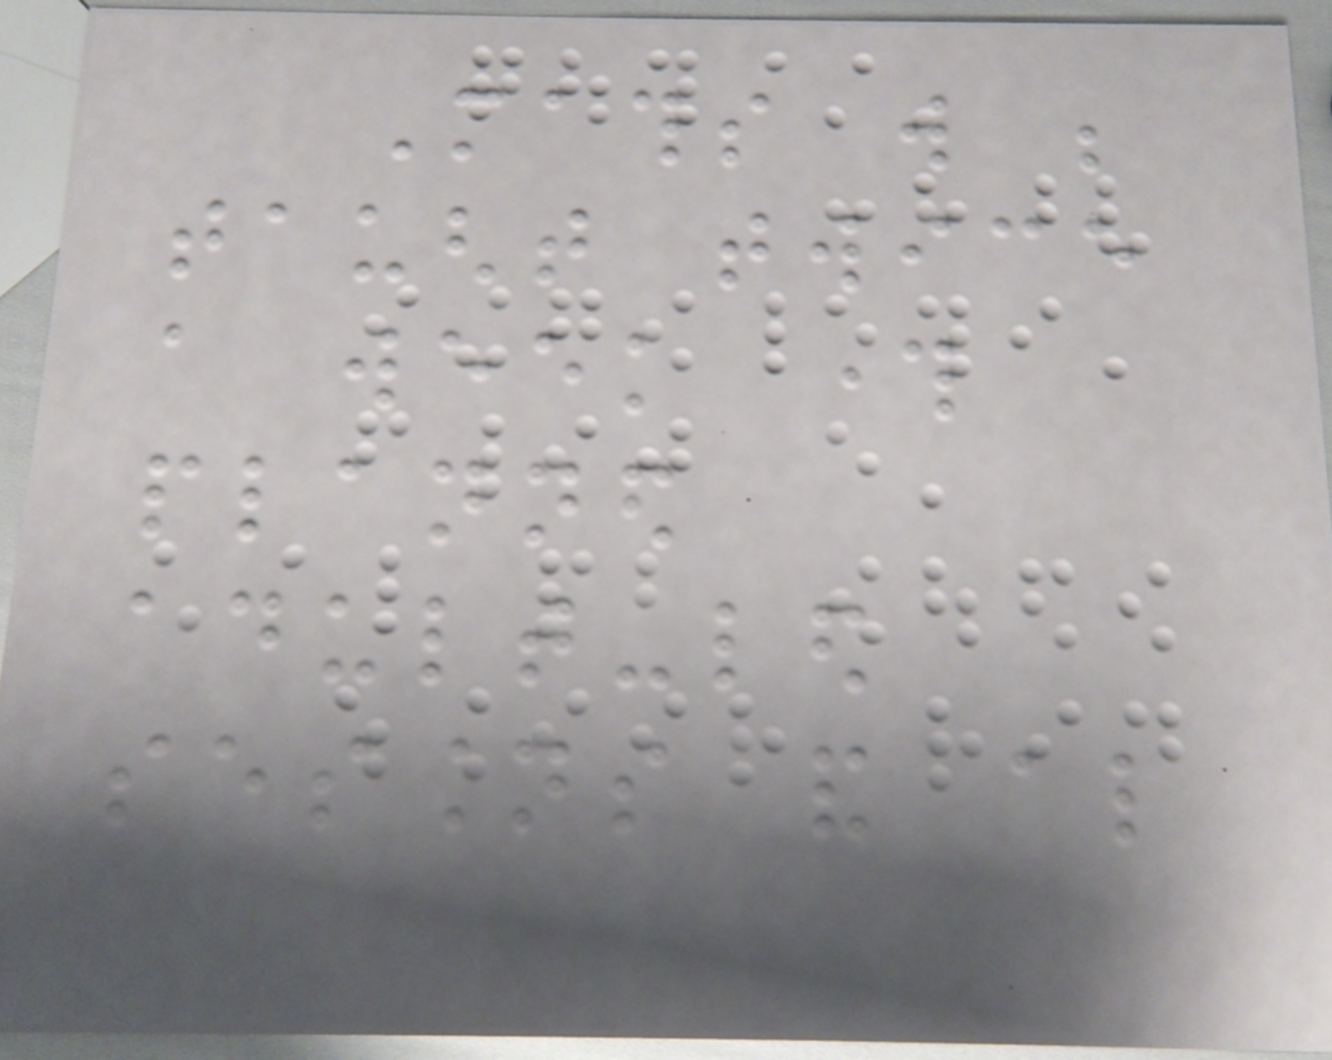Maths will be
taught twice
a week through
planned
adult-led
sessions and also
